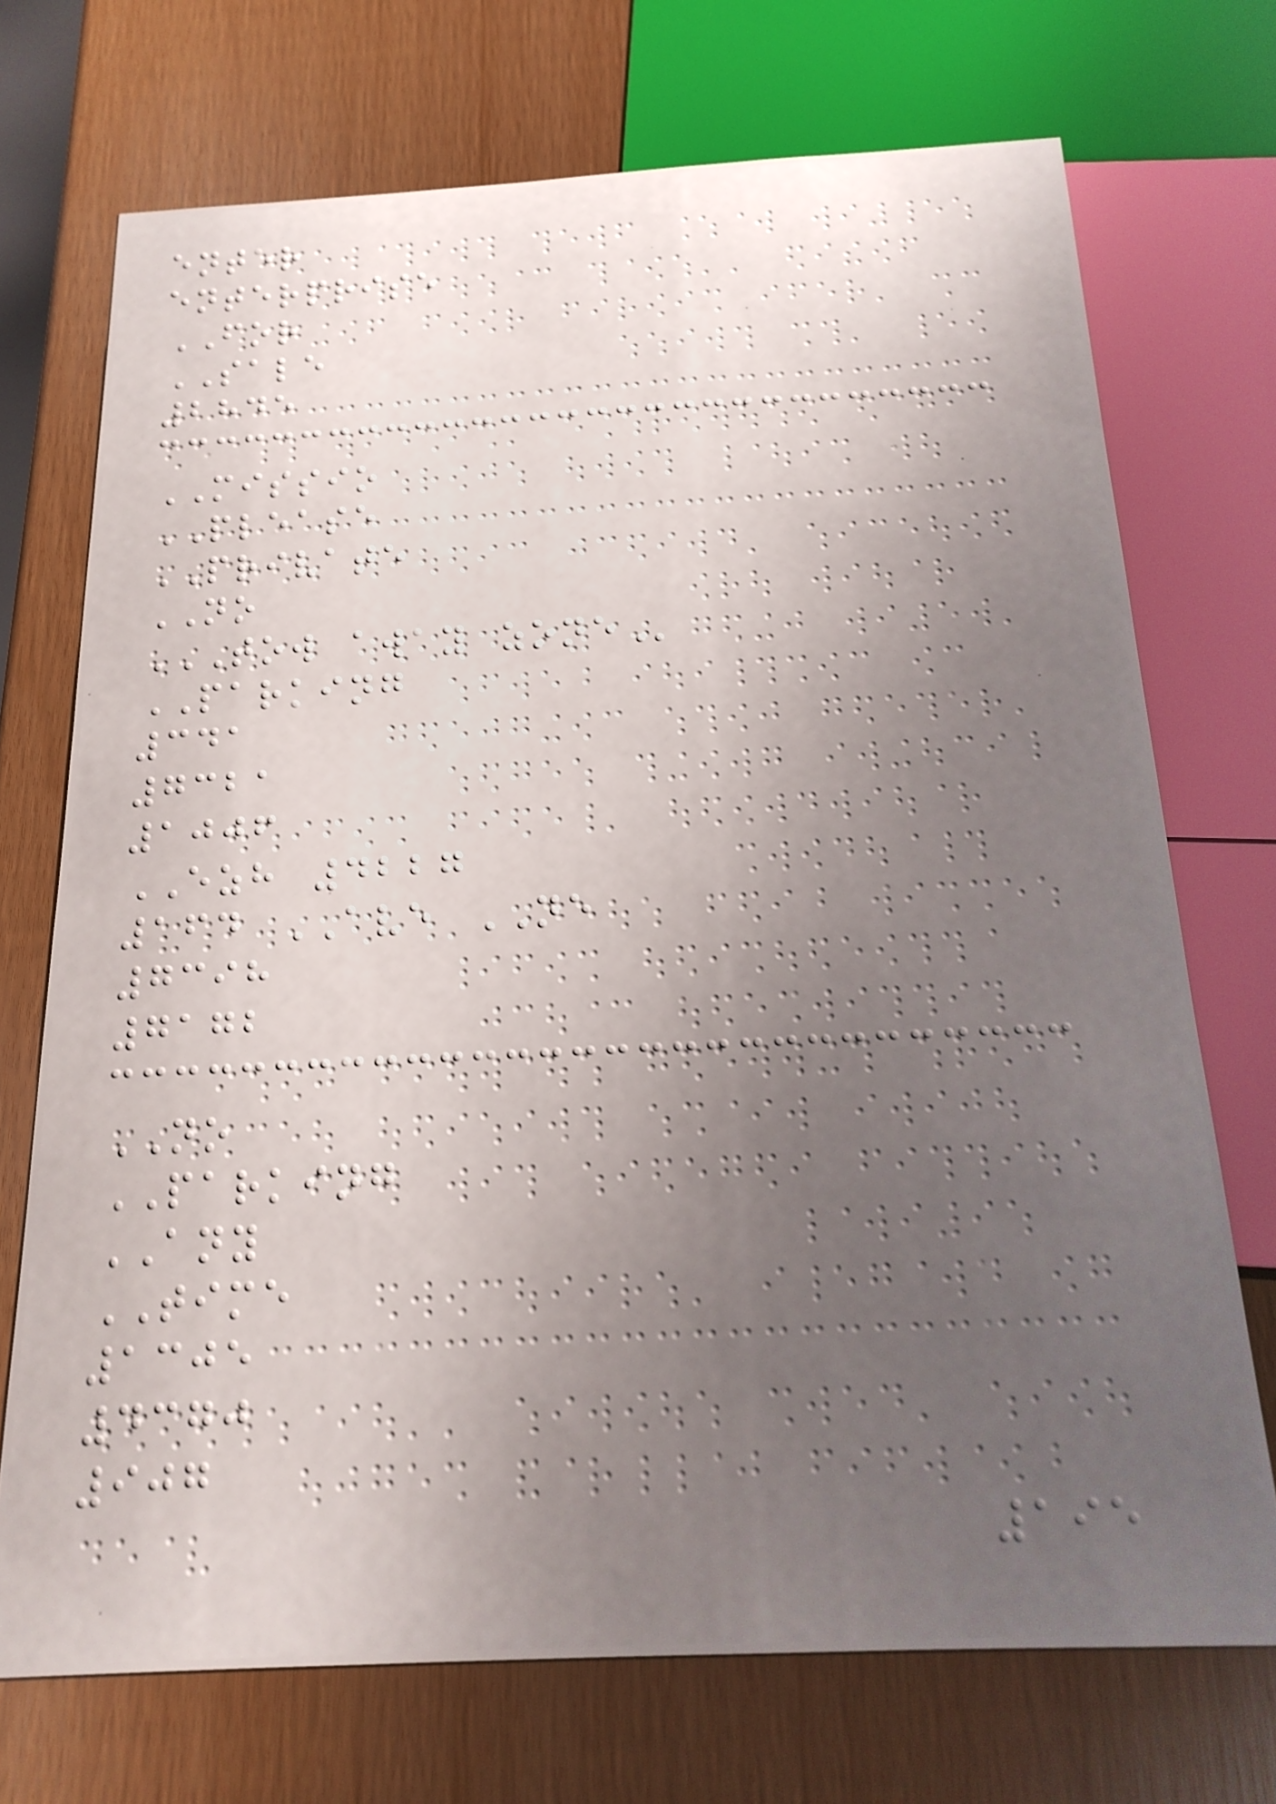enter
enterprise
FOR
SALE
2845
MISSIO
PLEASE
PRIVATE
NO
TOW AWAY ZONE
PARKING
341
7321
1006
EZH 4227
164 AVE NE
7398
7172
NO
PARKING
ANY
TIME
1305
4370
907
195
